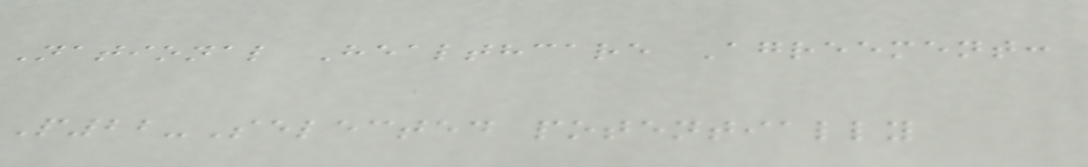National Healthcare Agreement:
P22-Selected potentially
